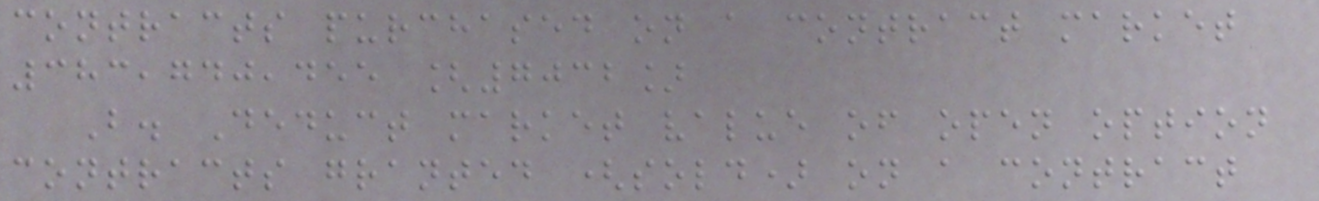contracts purchased on a contract market
383,740,455 [7032]
B. Deduct market value of open option
contracts granted (sold) on a contract
